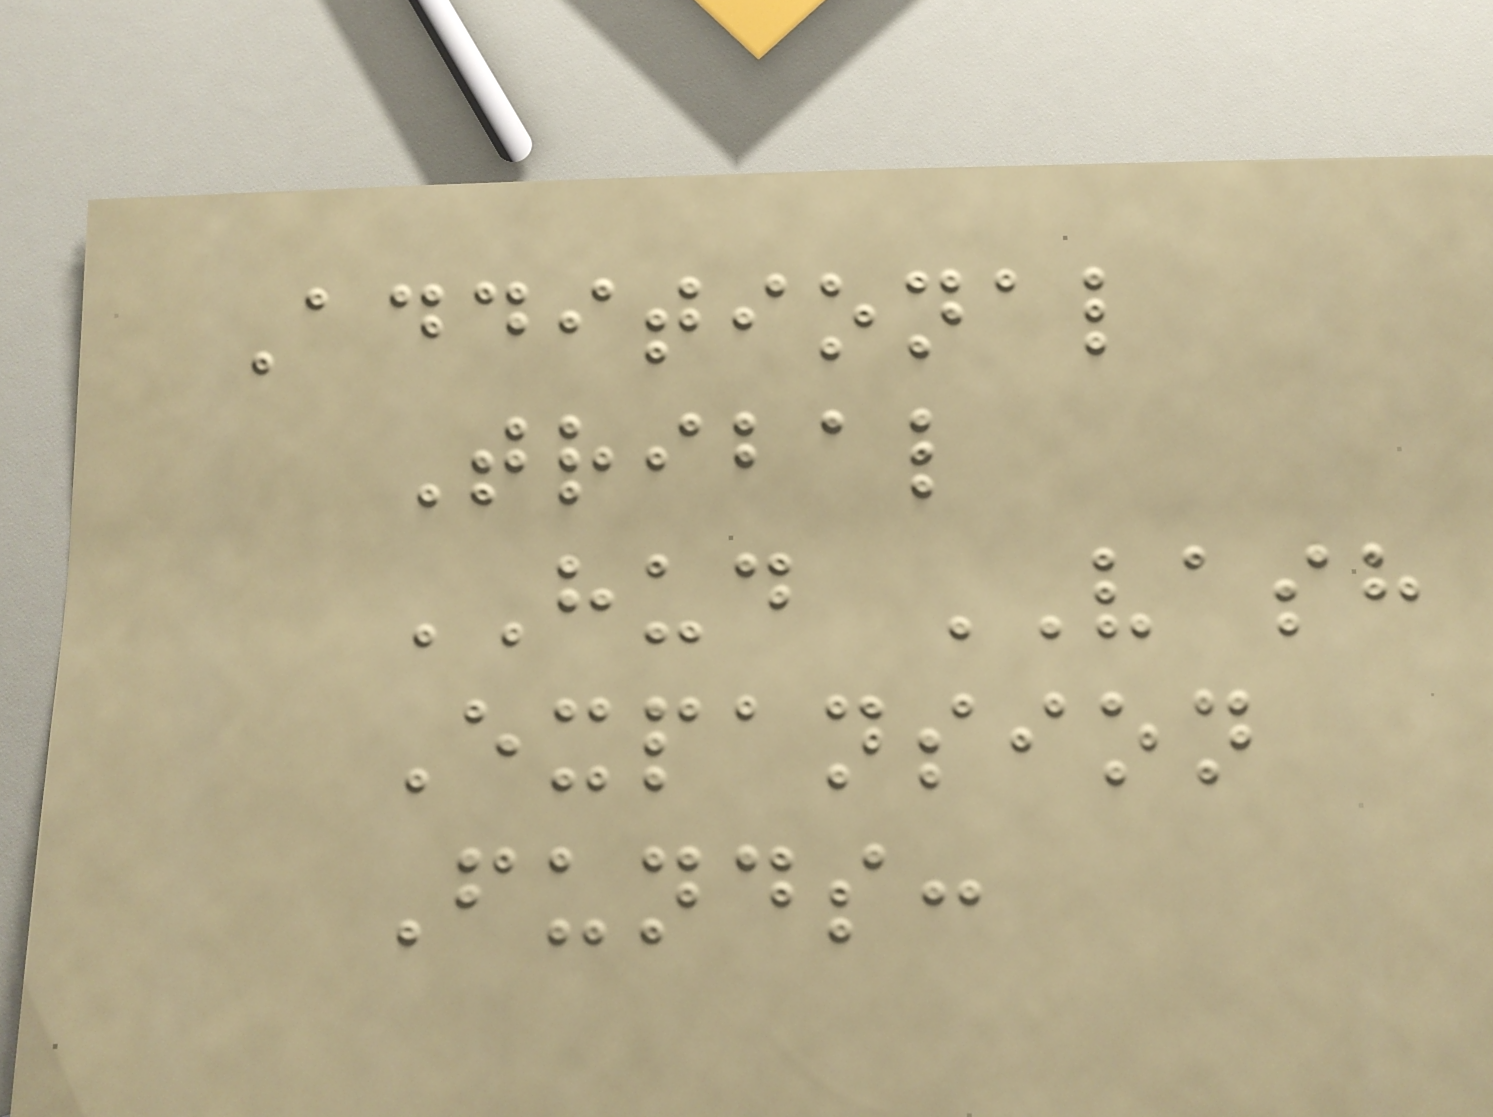Additional
Tribal
HUD VASH
Expansion
Funds:
